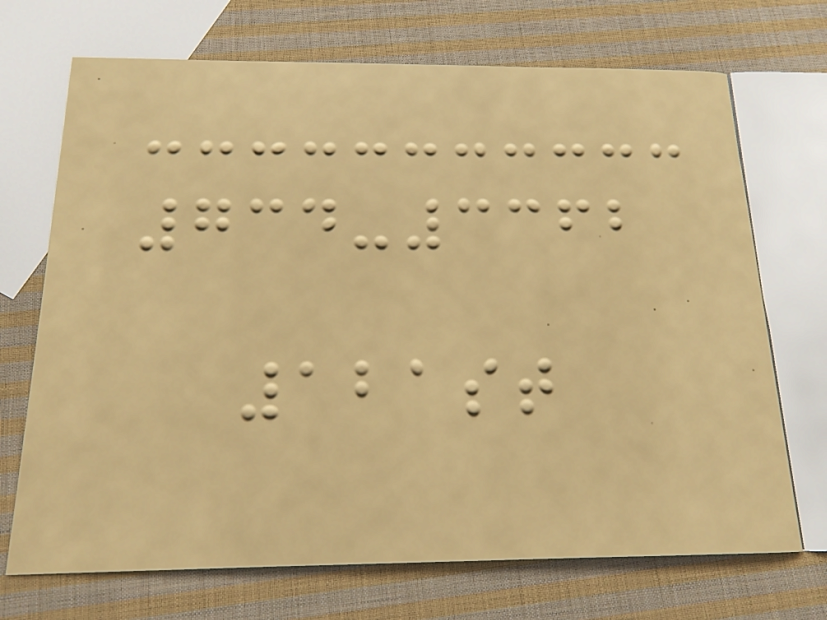734-3362
121st
